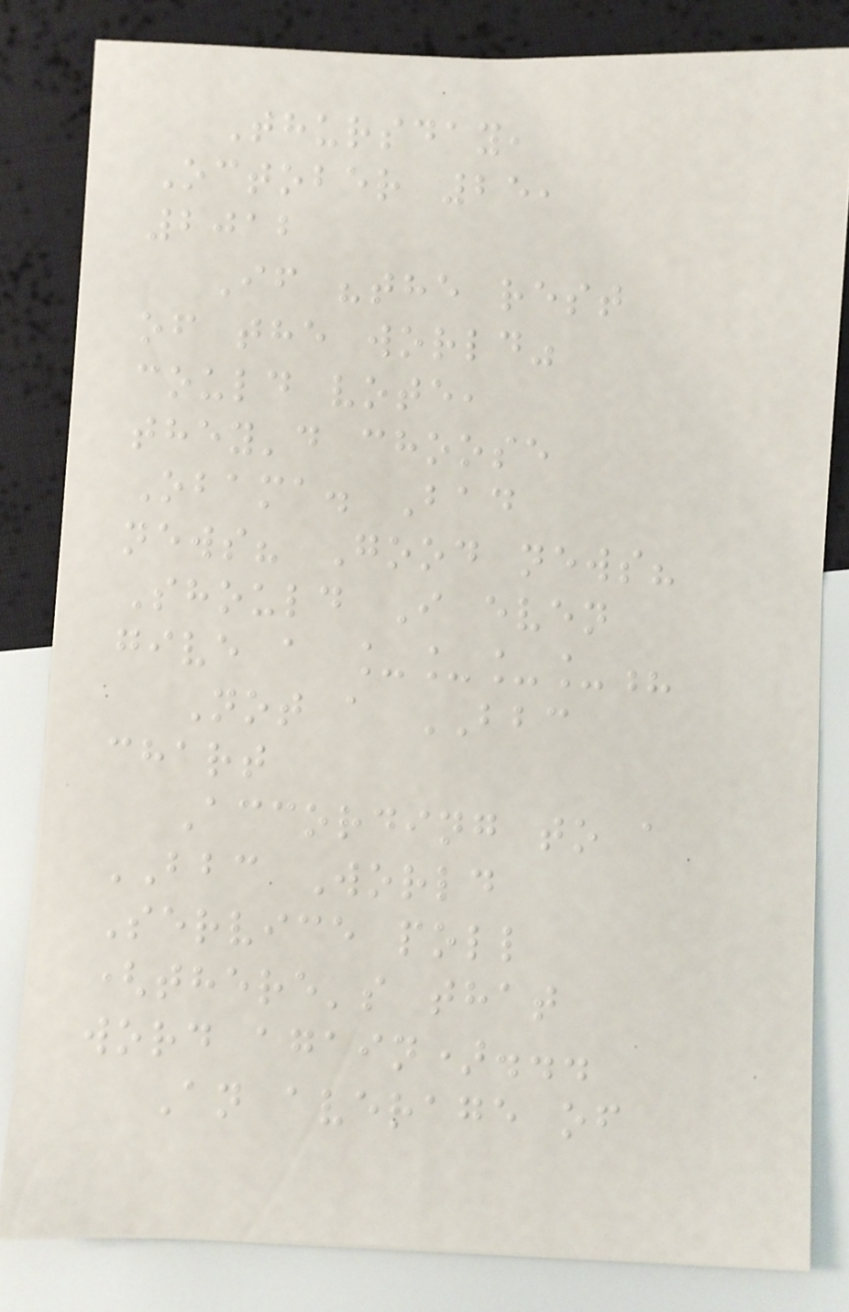Thursday,
October 25,
2012
If "the rest
of the world"
could vote,
they'd choose
Obama. Bad
news? Good news?
Should I even
give a ____?
Not a BBC
chart
According to a
BBC World
Service poll
(there's that
word again)...
An average of
